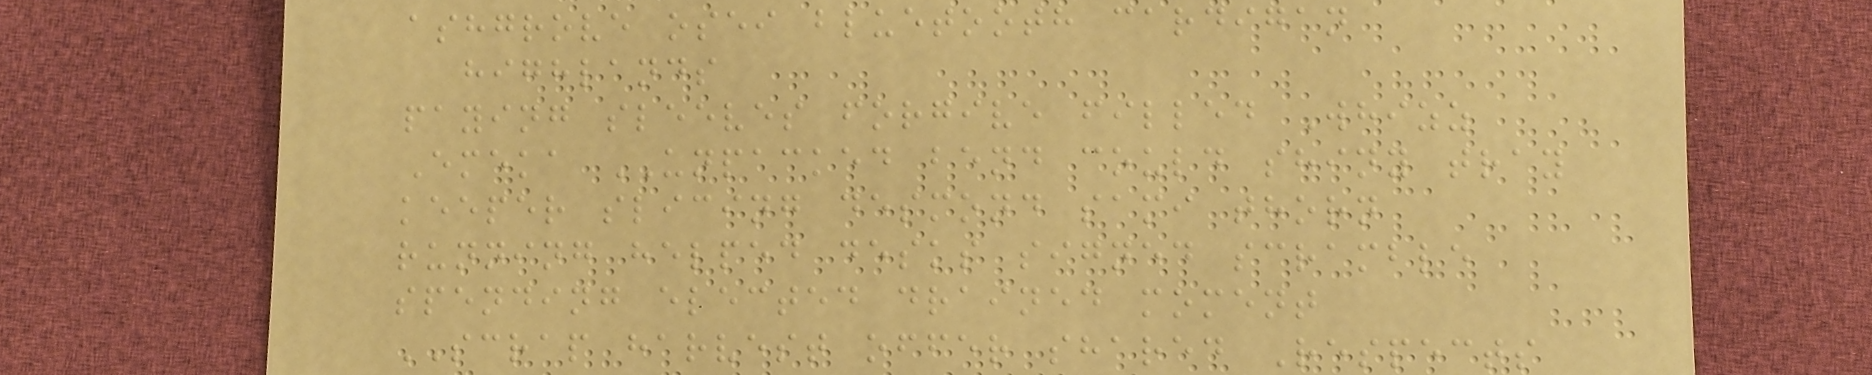ashgrove osei bluetooth cardigan
highlands
paying sleeves forgive filled Whizz
Emeka UNPACKED bend could shiny tray
keeper slicing desmond sami thorn
running helped desks signed scramble
spending elected drained moment
SCRAP harvest offer shared Respects
